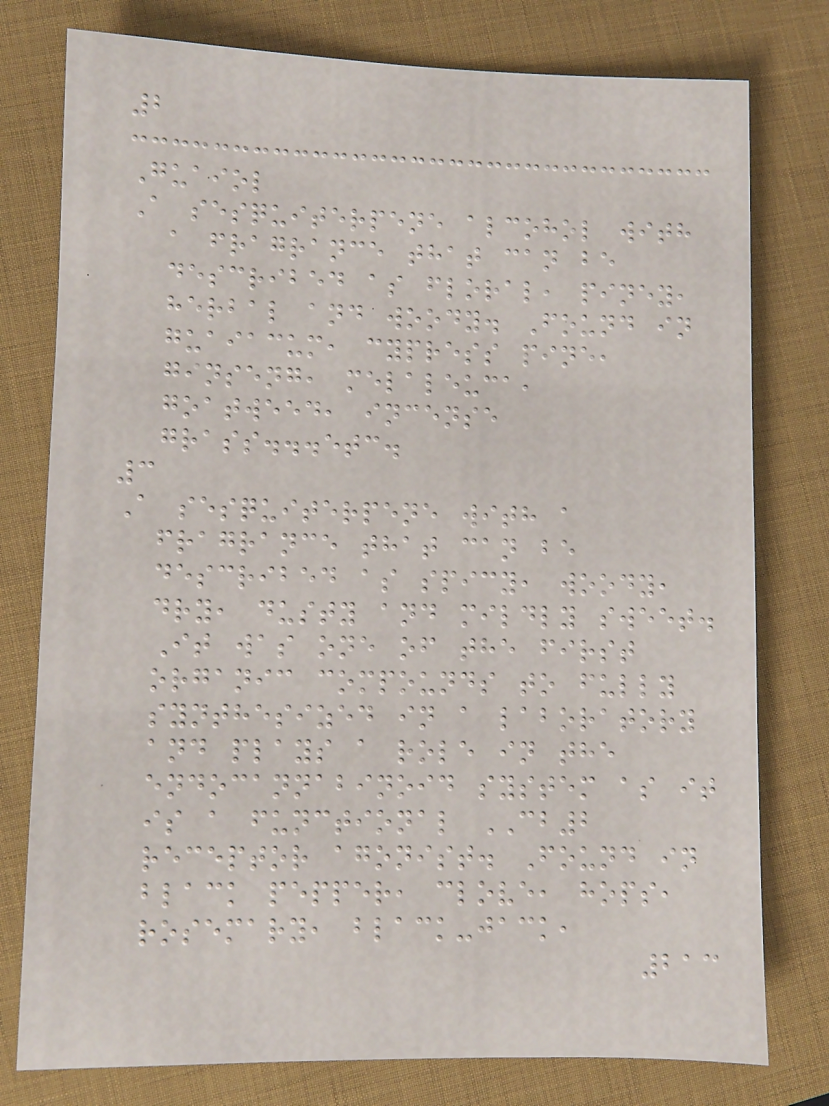2
Guaiol
A sesquiterpene alcohol with
a fragrance that can be
described as floral, piney,
herbal and woody. Found in
guaiacum, cypress pine,
ginseng, melaleuca,
goatweed, incense
grass...etc.
3
A sesquiterpene with a
fragrance that can be
described as spicy, woody,
dry, dusty and mildly sweet.
It was one of the first
organic compounds to fully
synthesized in a laboratory
and plays a role in the
endocannabinoid system as it
is a functional CB2
receptor agonist. Found in
black pepper, clove, hops,
rosemary, black-jack,
213
